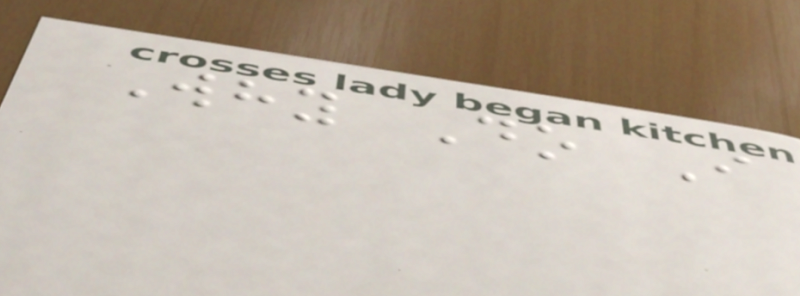Why Do I
